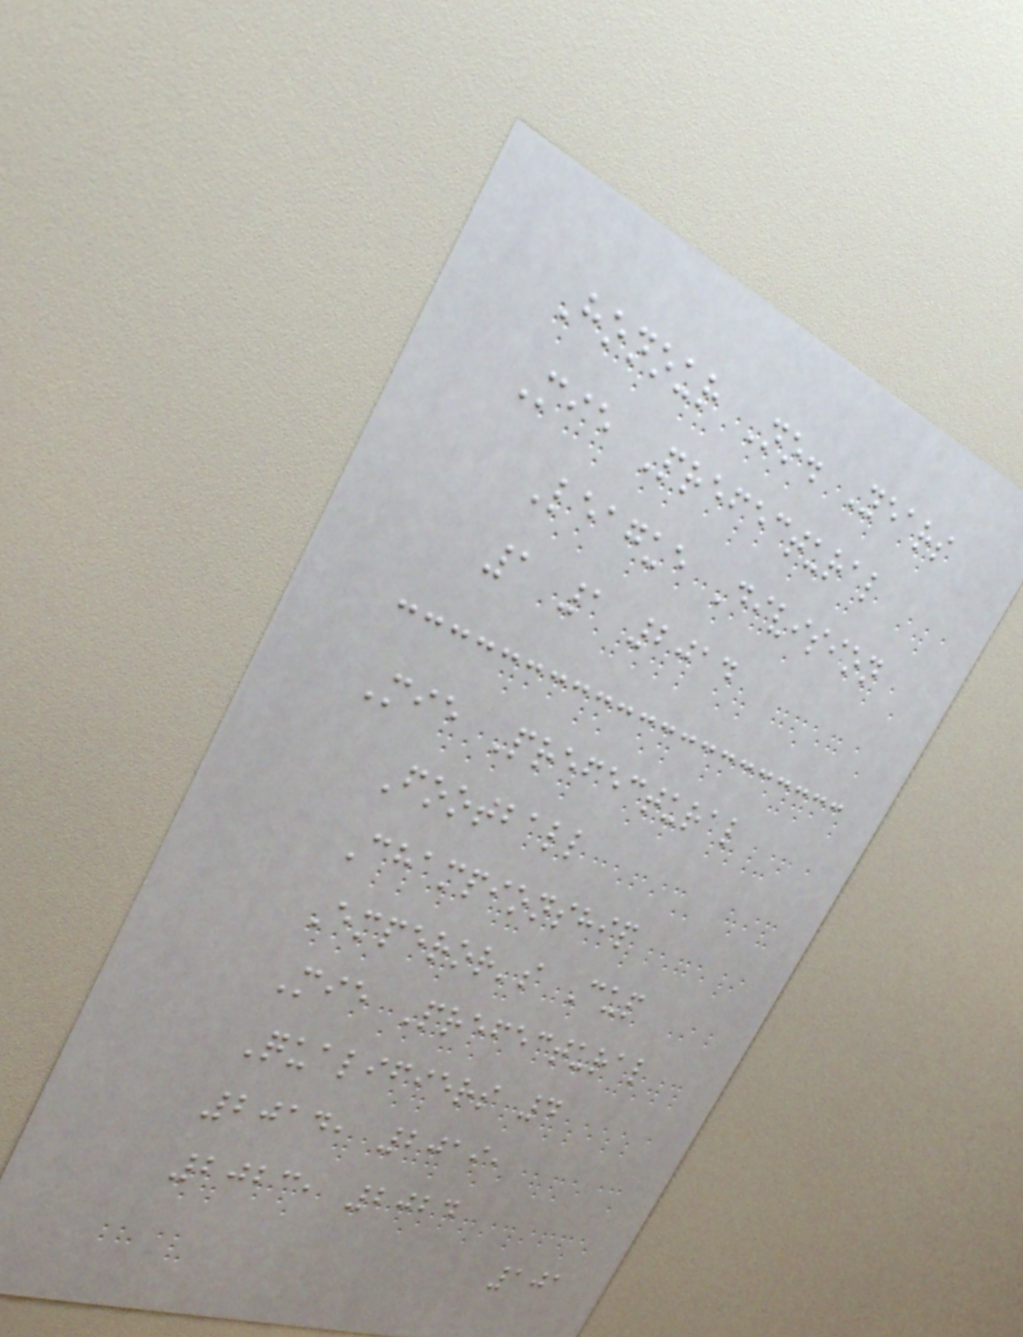Honour No. Years
Mie Prefectural
League Division
1 1 2014
Mie Prefectural
Football
Championship
Emperor's Cup
Mie Prefectural
Qualifiers 4
2014, 2019,
2023, 2024
101
